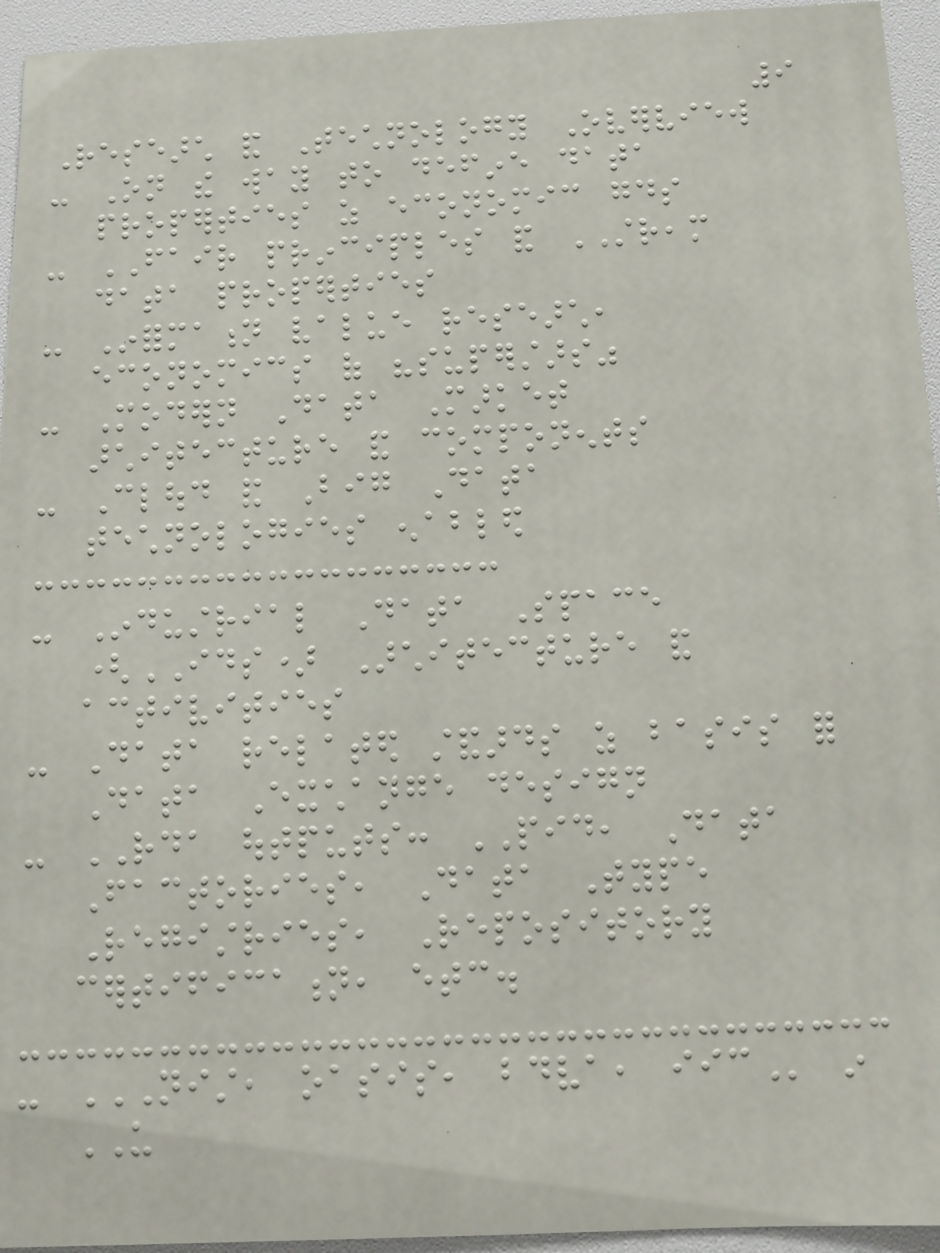9
Research and Technology Overview
- On the way to define data
properties as economic goods
- FAIR principles and STREAM
data properties
- Information value research,
economics of "superstars"
- Modern Data Market
architecture and components
- Cloud and Big Data
technologies enabled
- Industrial Data Space
(IDS) Architecture and
activities
- Data related standards as basis for
Data Exchange design
- RDA outputs: PID, Data
Factories, Data Type
Registries, Repository
certification, etc.
- NIST, OASIS, BDVA, IIC in
US
